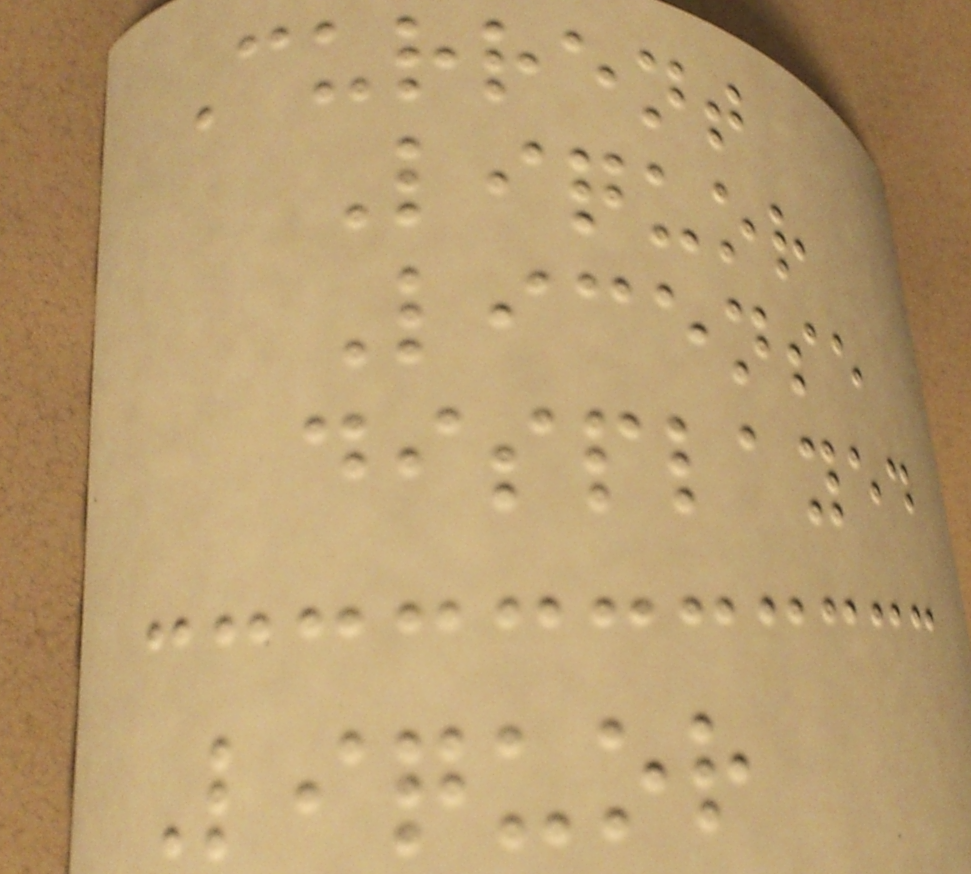Current
Liquor
License
displayed
Liquor
